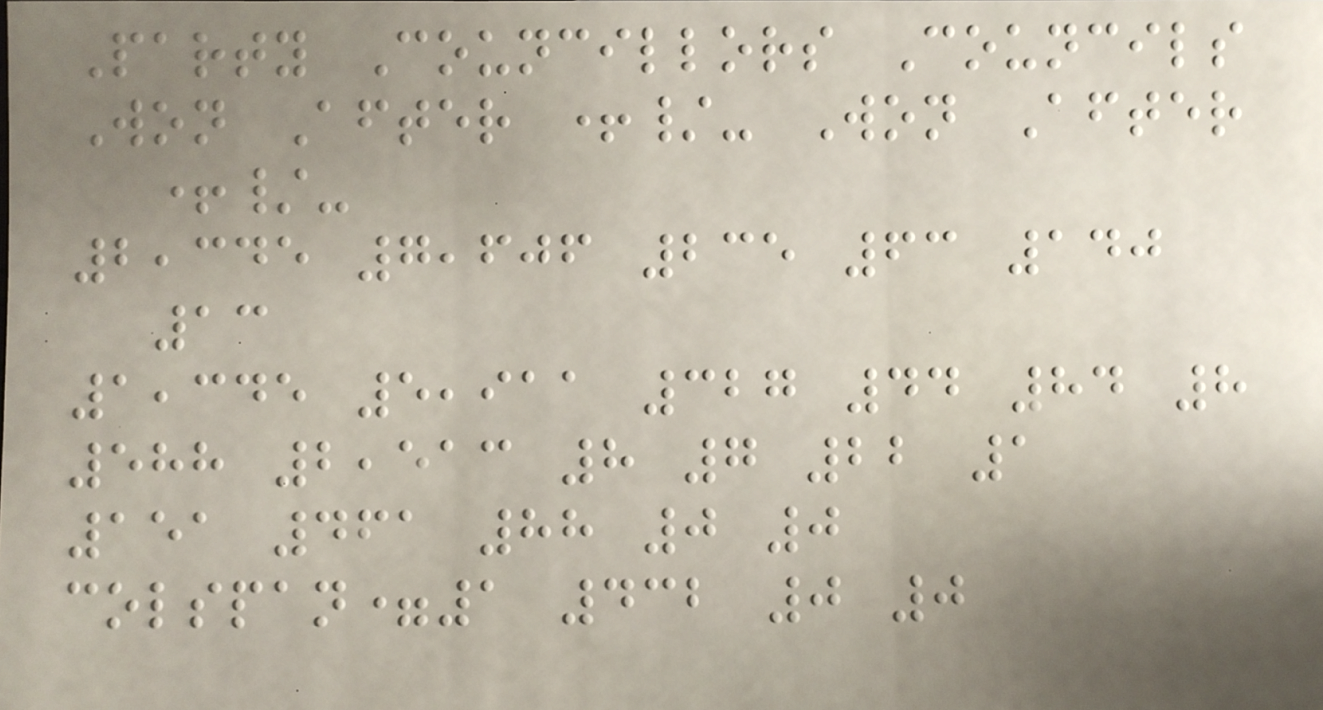Party Councillors Councils
Won After +/- Won After
+/-
2,345 7,606 235 63 140
13
1,345 5,911 327 44 84 8
588 2,513 8 7 22 1
151 461 88 0 0
colspan=1 432 0 0
